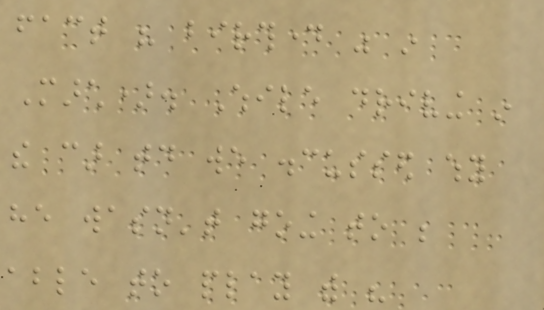fact his birthday was in
March). While driving in
the car today we discussed why
he wasn't going to be
able to play with his
